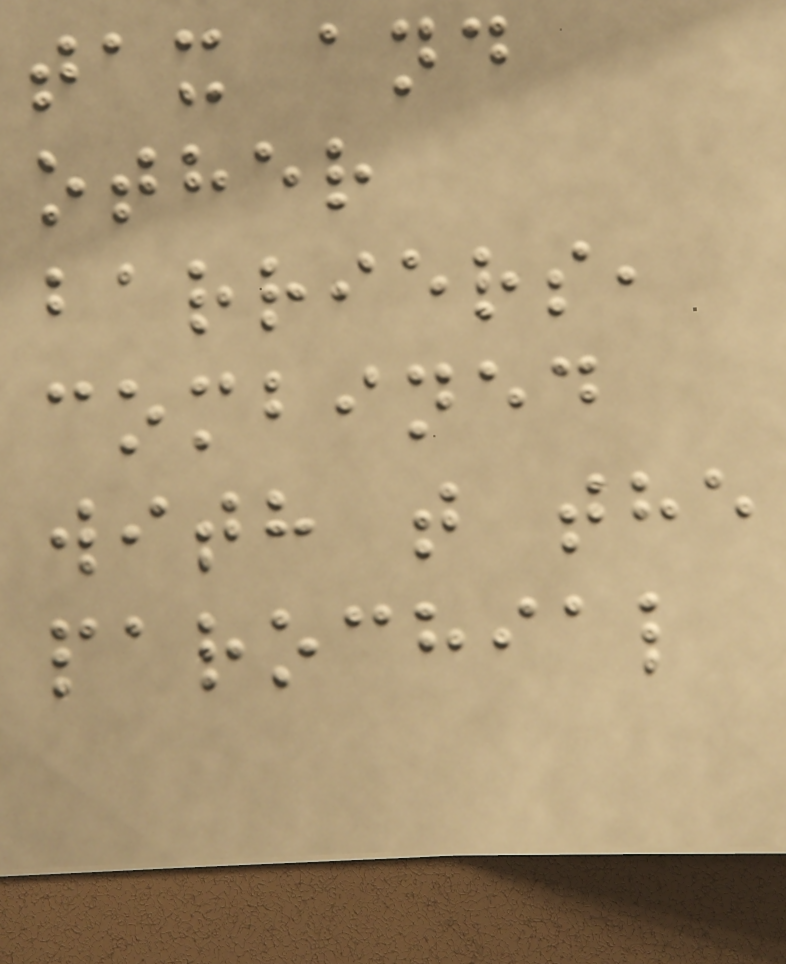tax and
other
barriers,
combined
with t the
parochial
